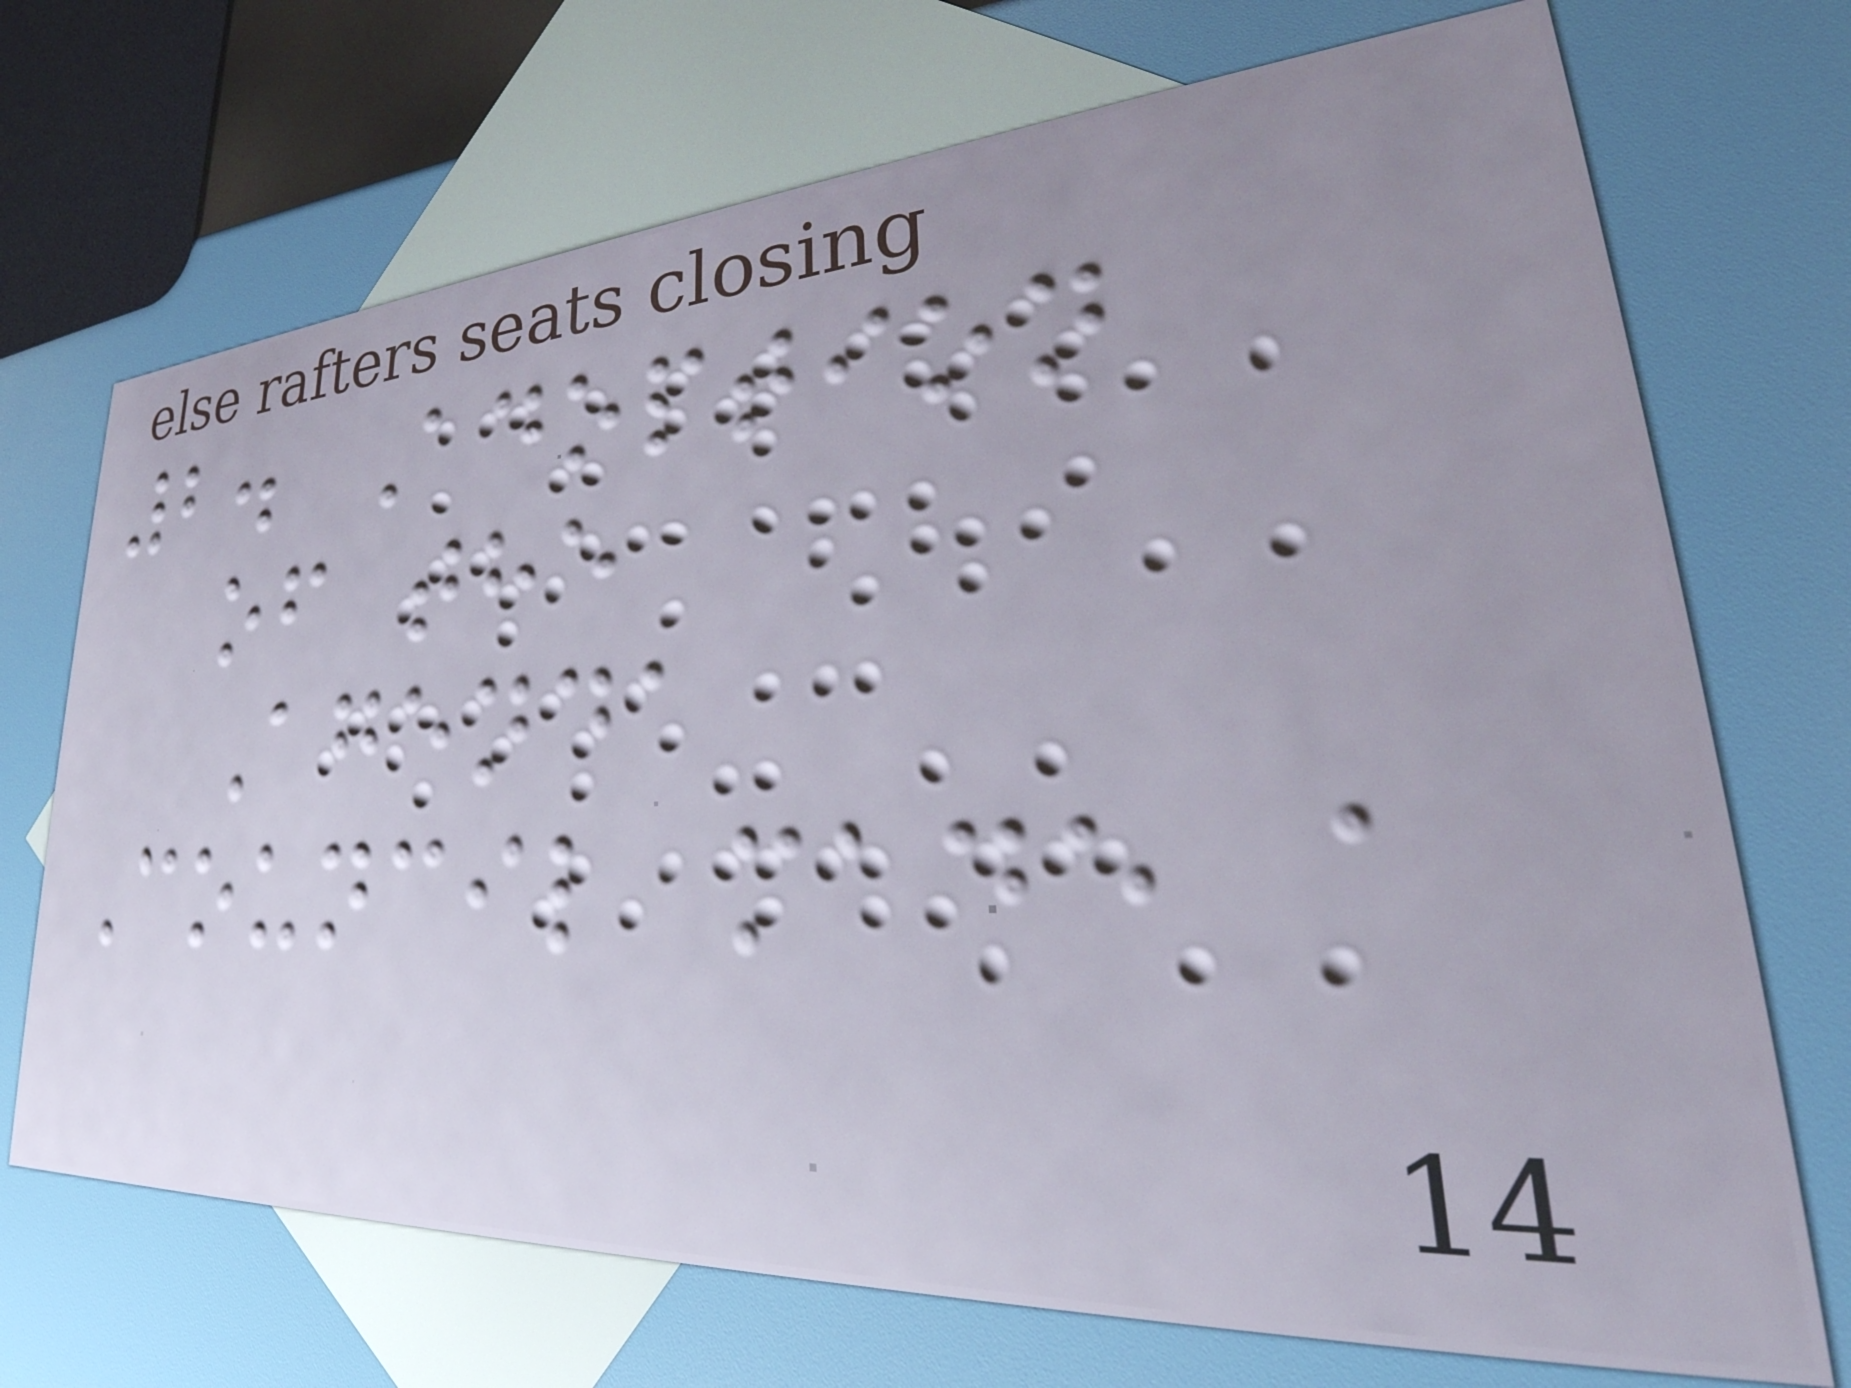2. Adoption
of the
Agenda
Council made a
